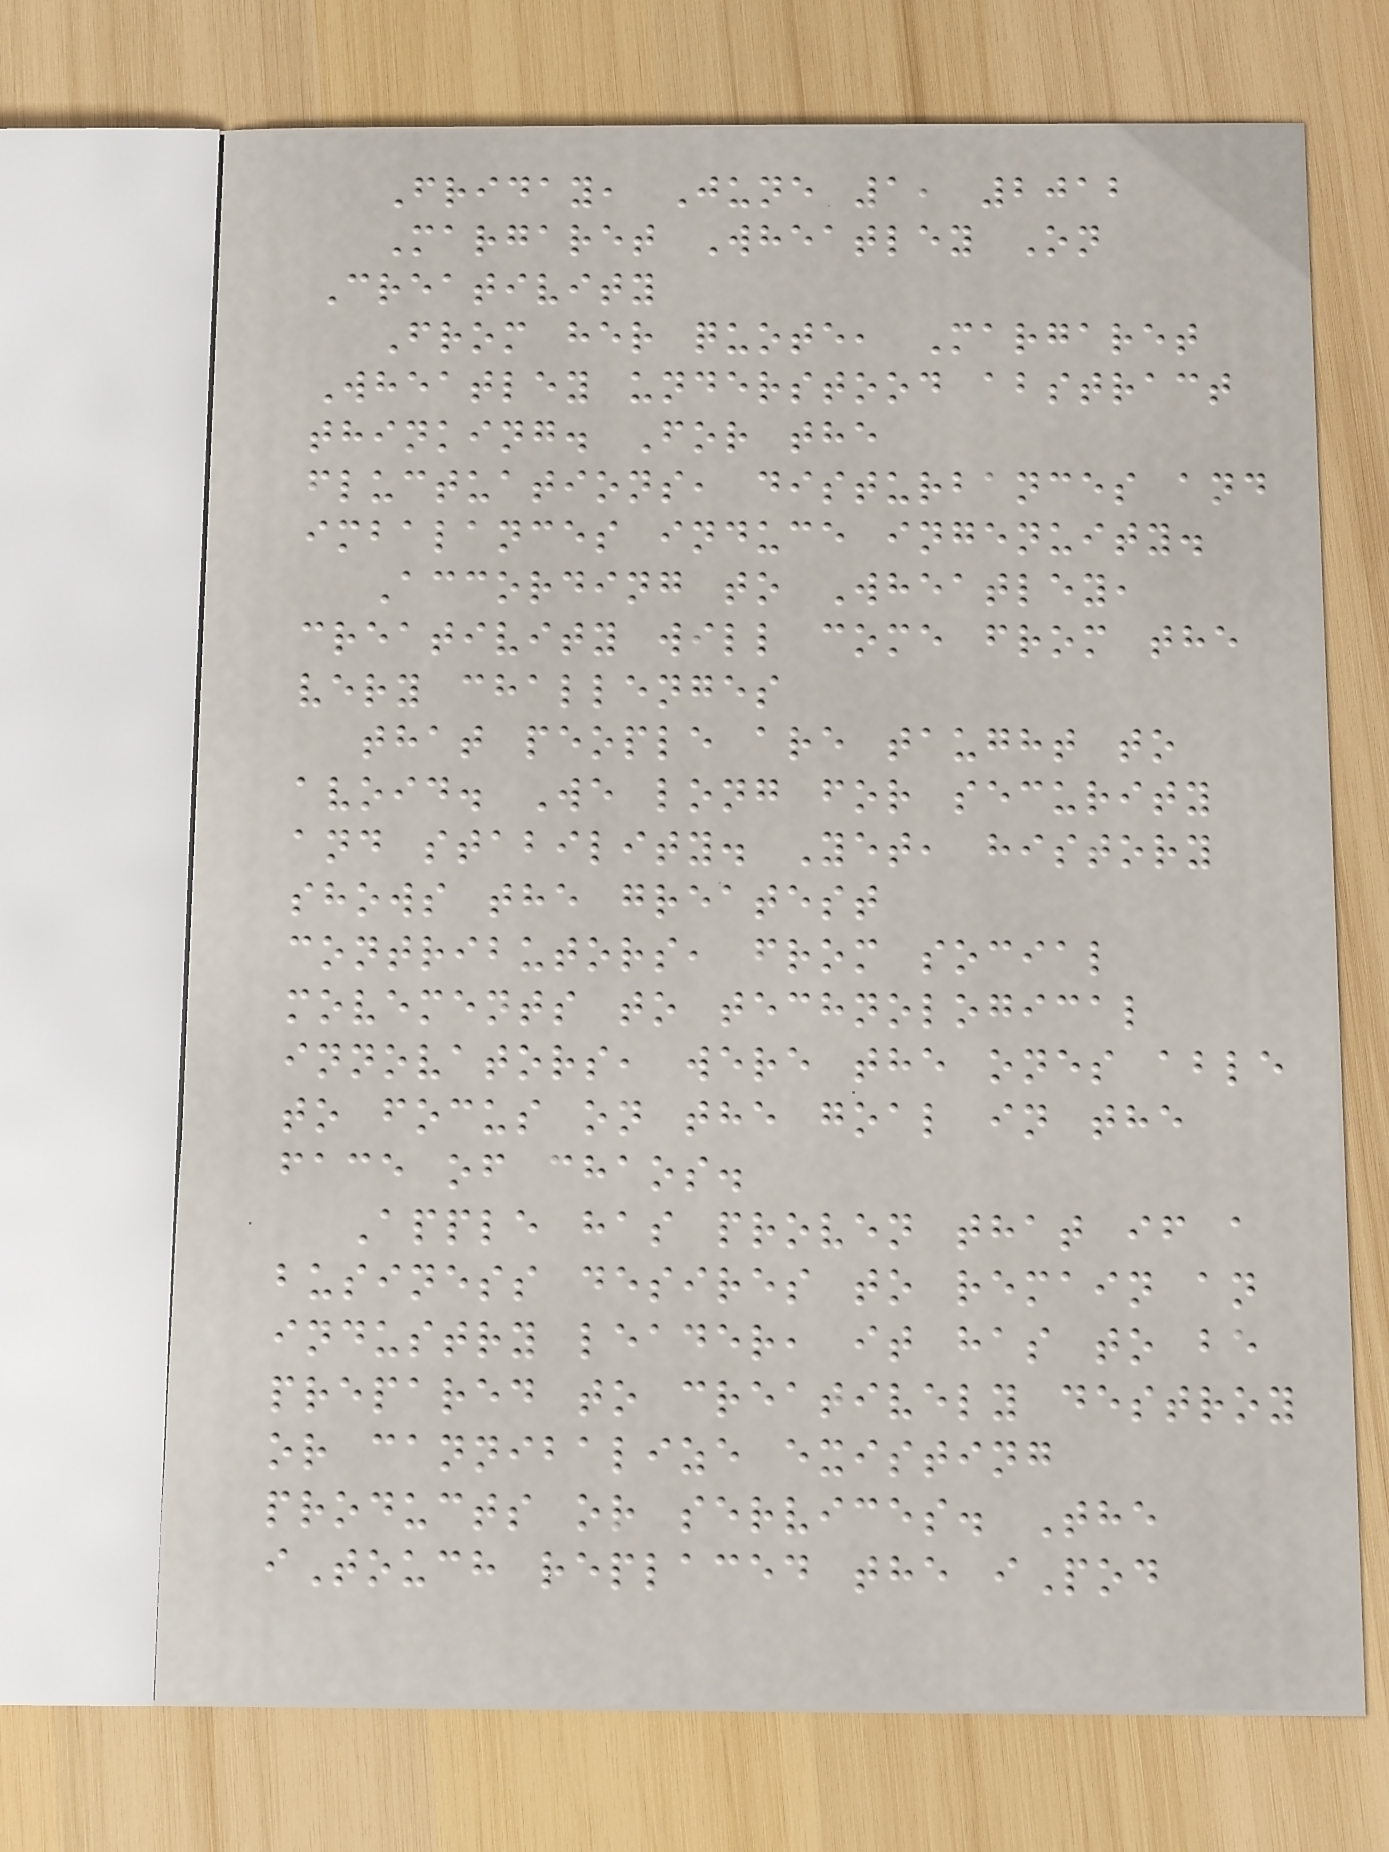Friday, June 1, 2012
Margaret Wheatley On
Creativity
From her quote, Margaret
Wheatley understood abstract
thinking. For the
fluctuations, disturbances and
imbalances induce ingenuity.
According to Wheatley,
creativity will come from the
very challenges
that people are taught to
avoid. We long for security
and stability. Yet, history
shows the greatest
contributors, from social
movements to technological
innovators, were the ones able
to focus on the goal in the
face of chaos.
Apple has proven that if a
business desires to remain an
industry leader, it has to be
prepared to creatively destroy
or cannibalize existing
products or services. The
iTouch replaced the iPod
